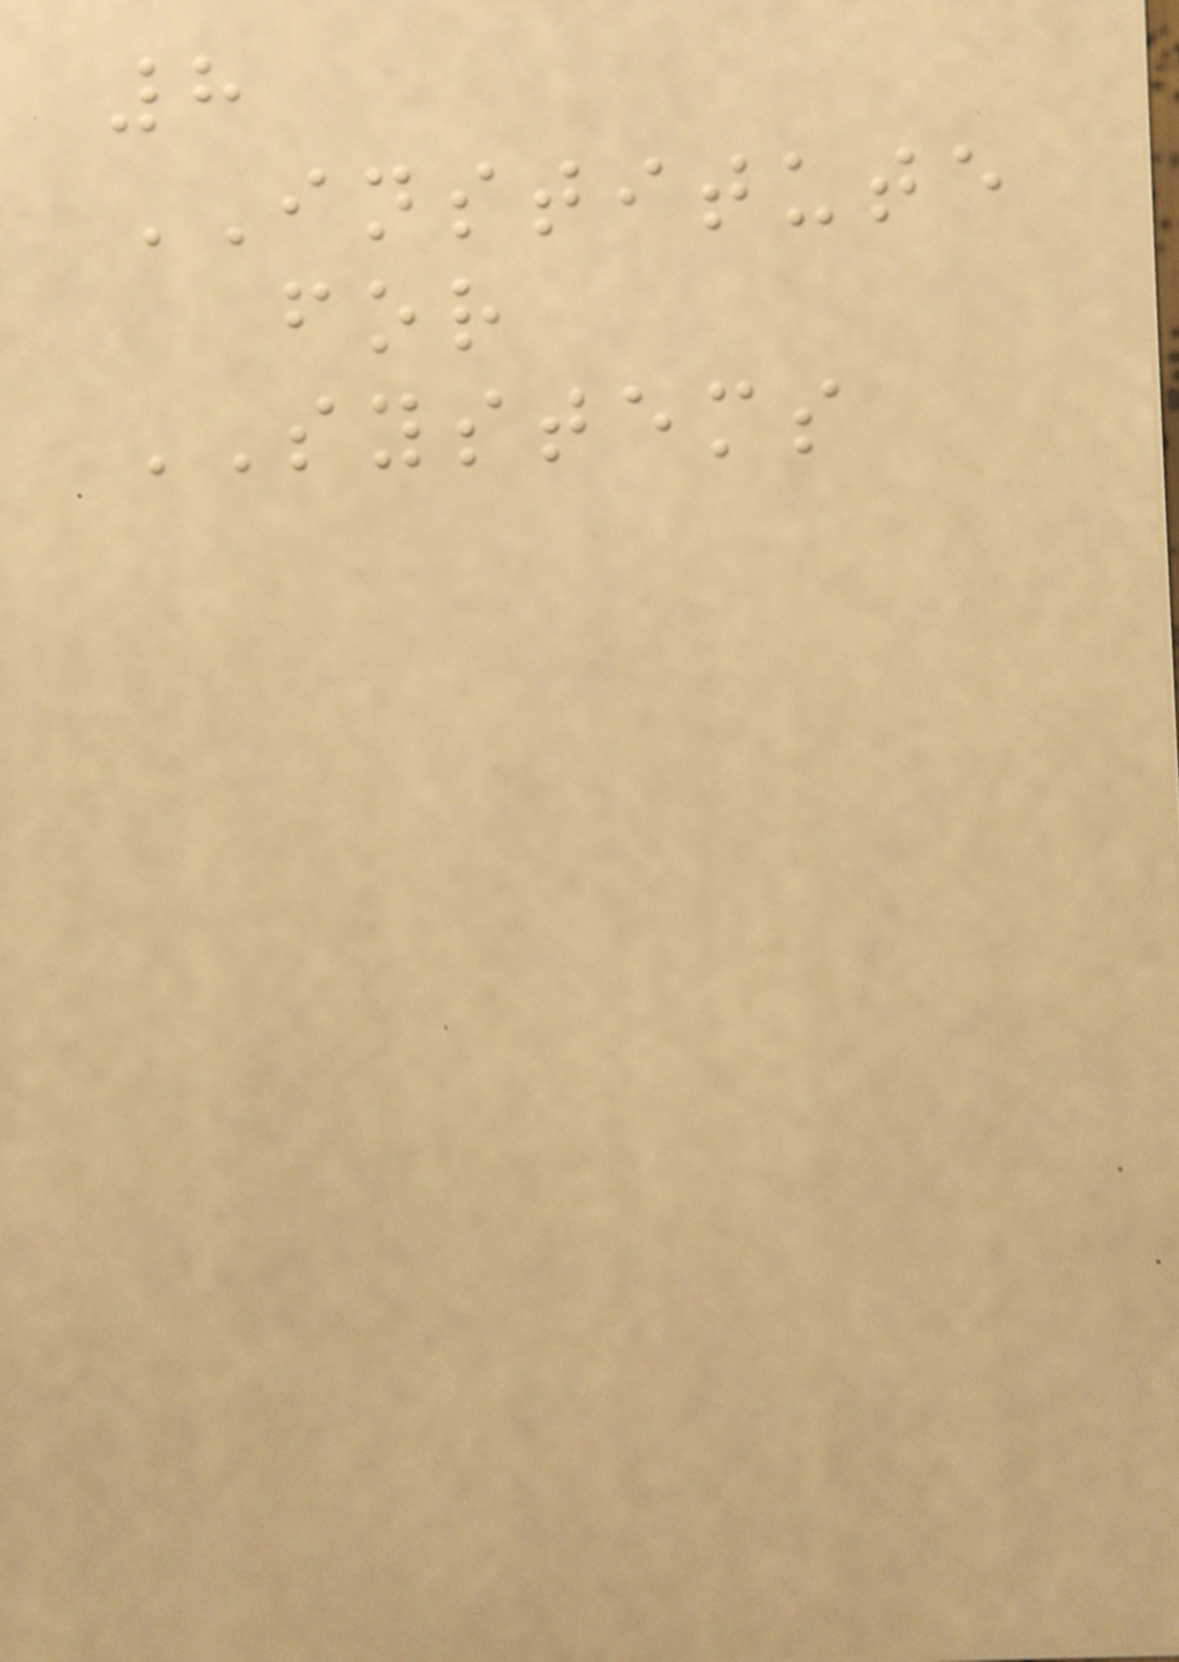8
INSTITUTE
for
SYSTEMS
